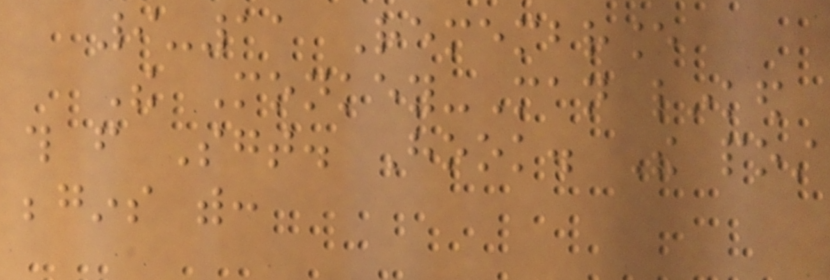9-11 Remembrance
The Monkey-Man linked
this from Sgt. Hook. The post
begins with:
